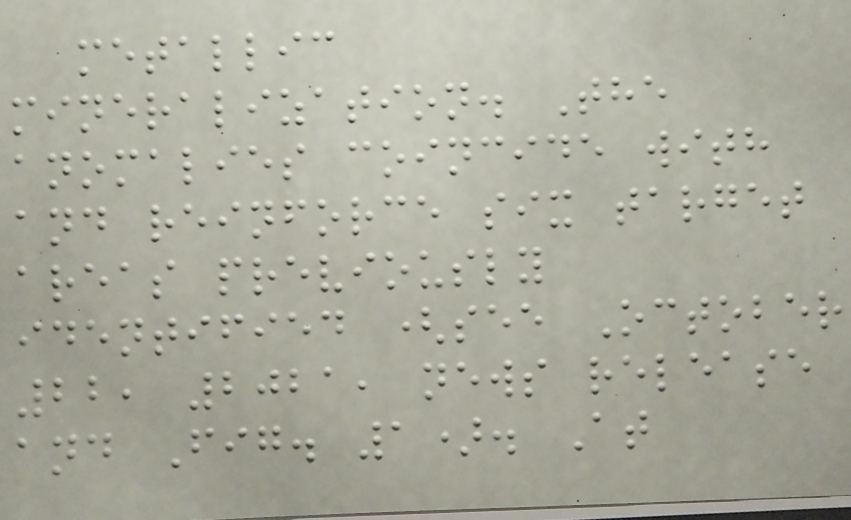metallic
mineralization. The
anomalies coincide with
and reinforce six target
areas previously
identified (see October
22, 2021, news release
and Fig. 1). At
